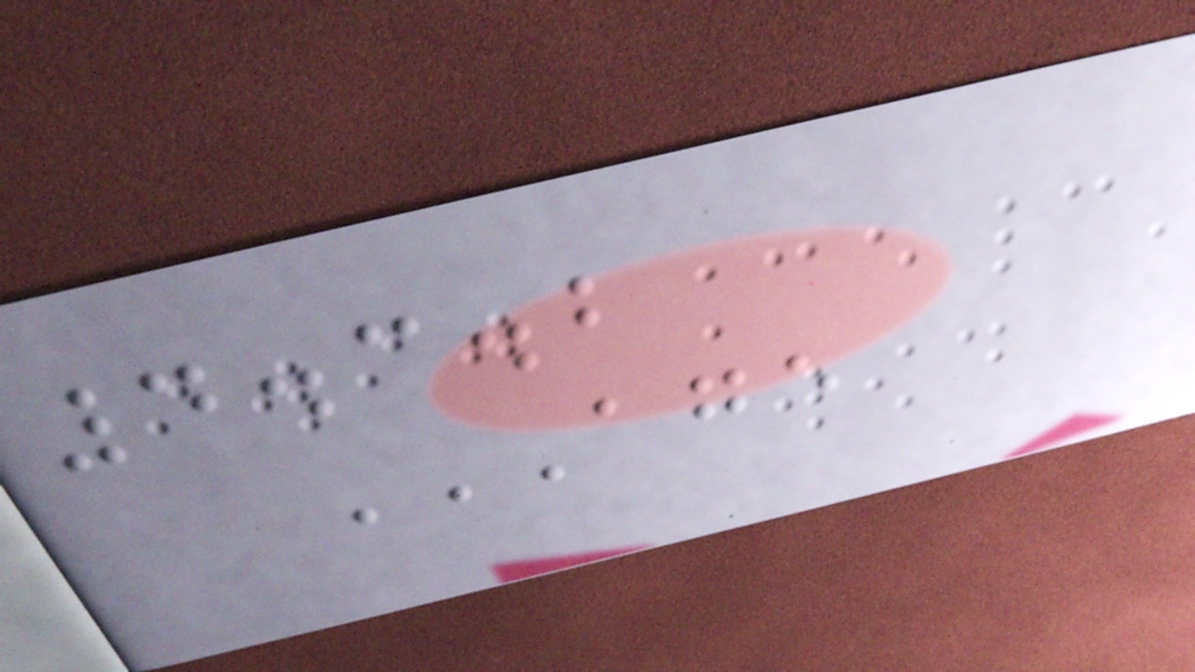4.3.2
AGE
